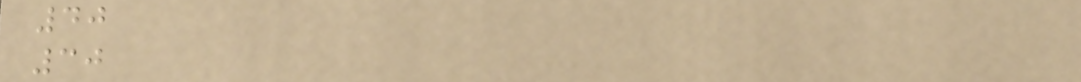40
30
